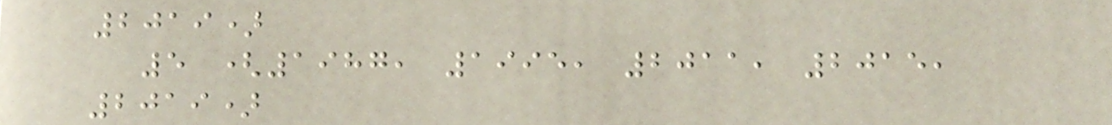2019)
5 (1987, 1995, 2011, 2015,
2019)
